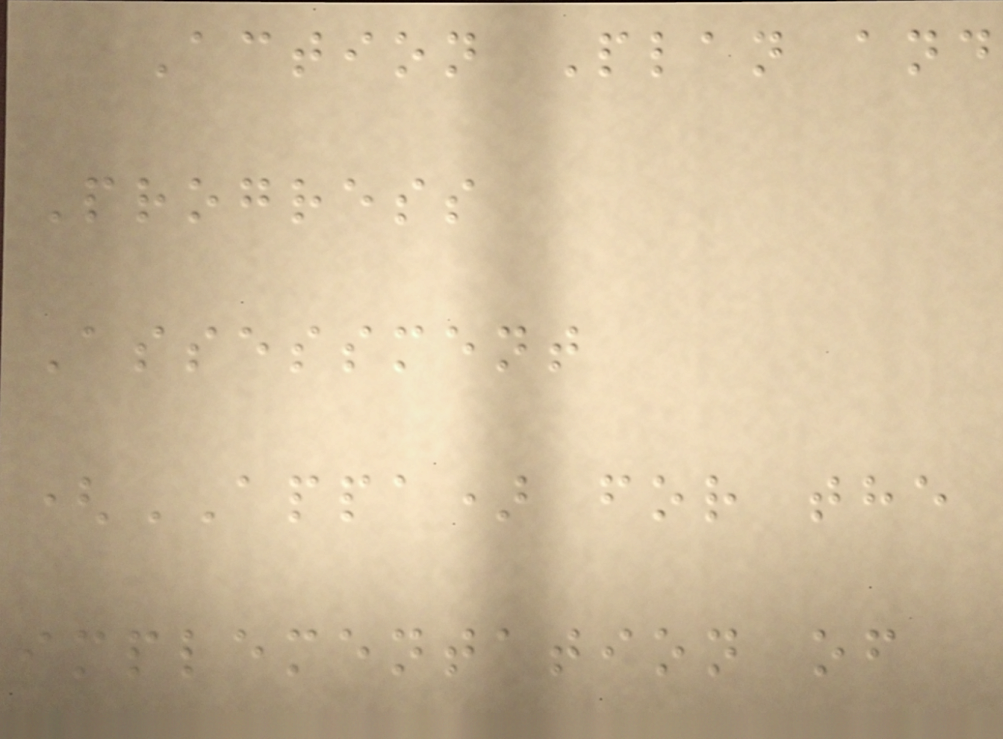Action Plan and
Progress
Assessment
(APPA) for the
implementation of
